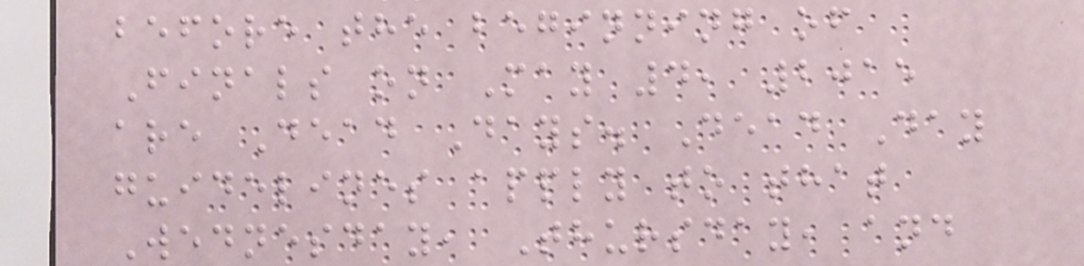before the beginning of
Finals on May 4, 2015
are Dead Days. Dead Day
guidelines apply to that
Wednesday, Thursday, and
